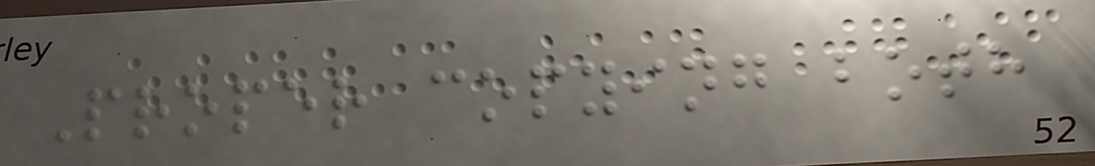Proper copying both
